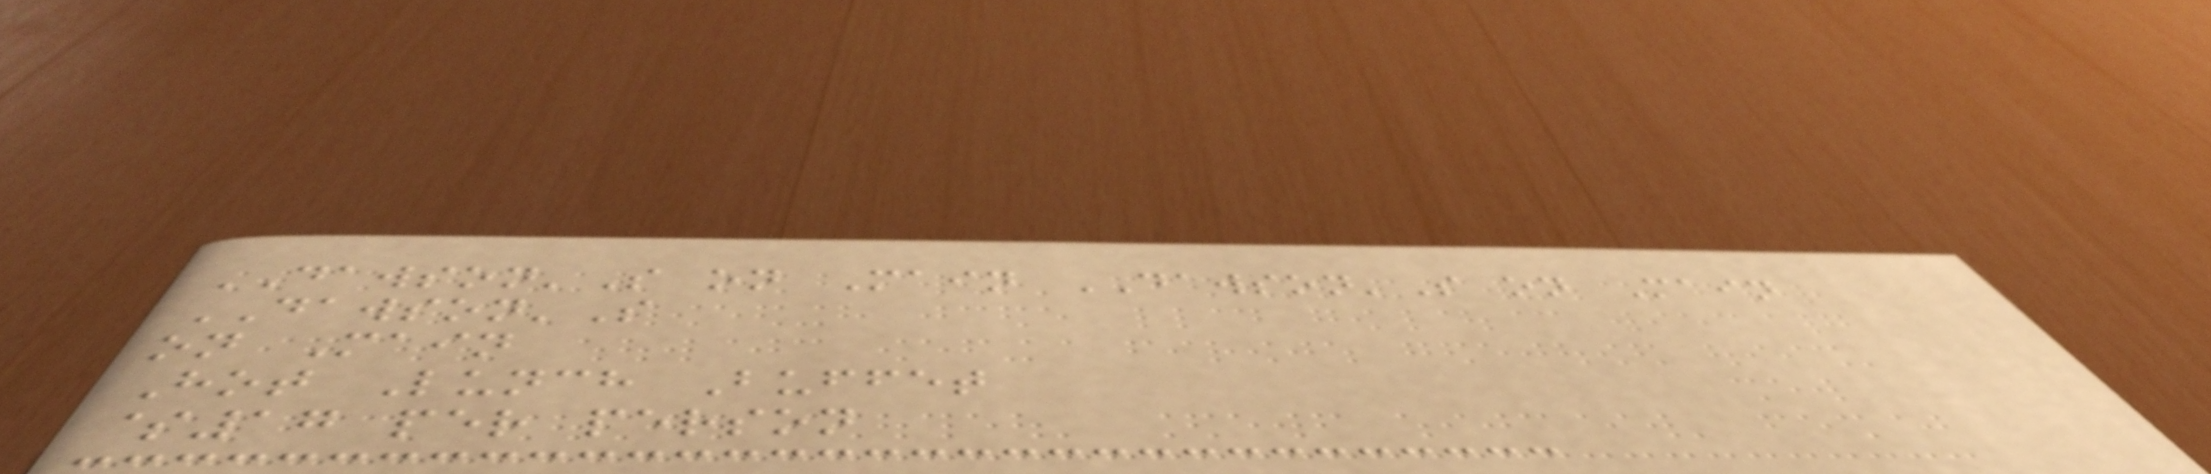DAWSON'S on Main DAWSON'S on Main
DAWSON'S
on Main
Hot Lunch Buffet
$17 per person
